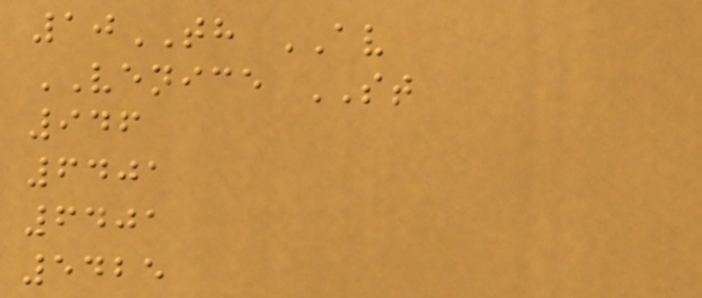10TH AV
VENICE ST
946
6401
6401
5425
